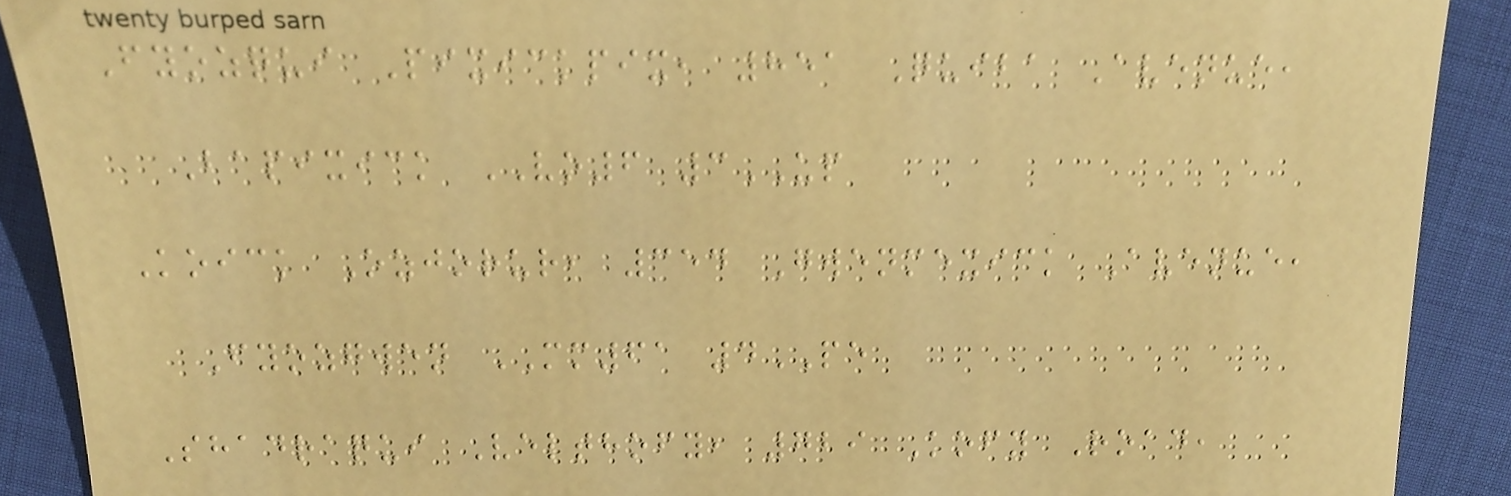Fyozqui Pixickpix, 851 Quiba Avenue,
Bapixick VO6 3UP
Koick Ozjorur, 354 Gwenmexick Avenue,
Fyozgwen MM61 4PE
Shadraqui Velthofy, 729 Kofy Road,
